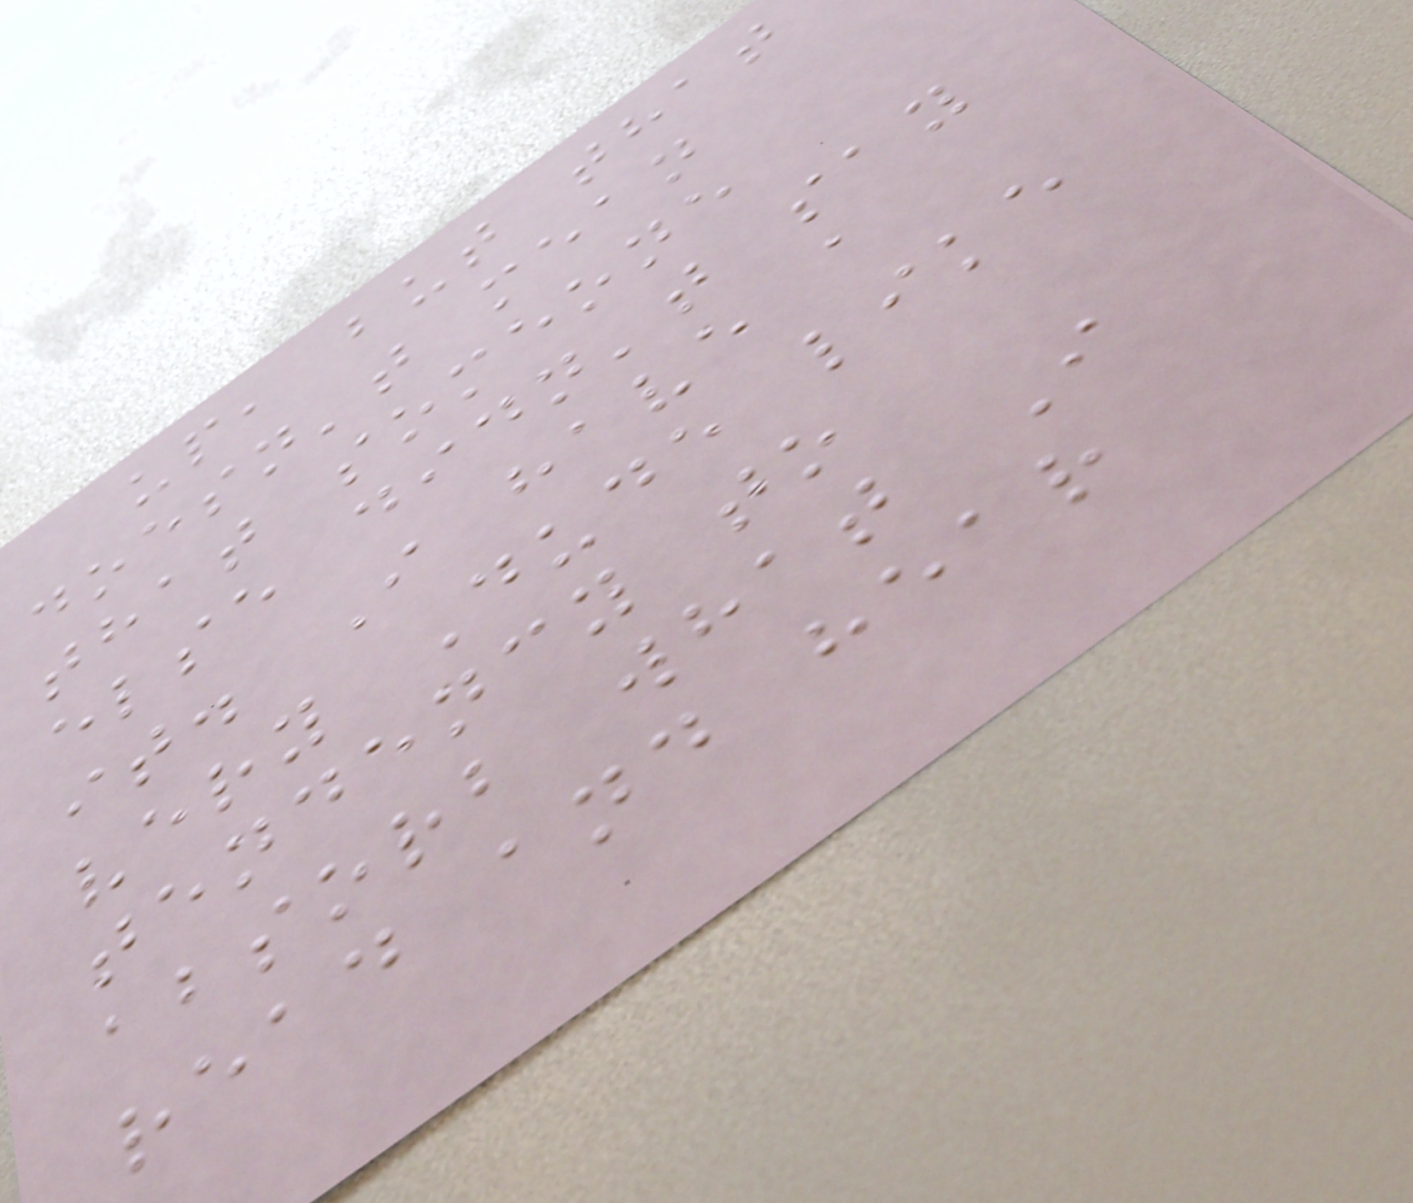up, but that
doesn't mean
that someone
else didn't say
it. I have a
very Dude like
tendency to
absorb what I
read and hear
